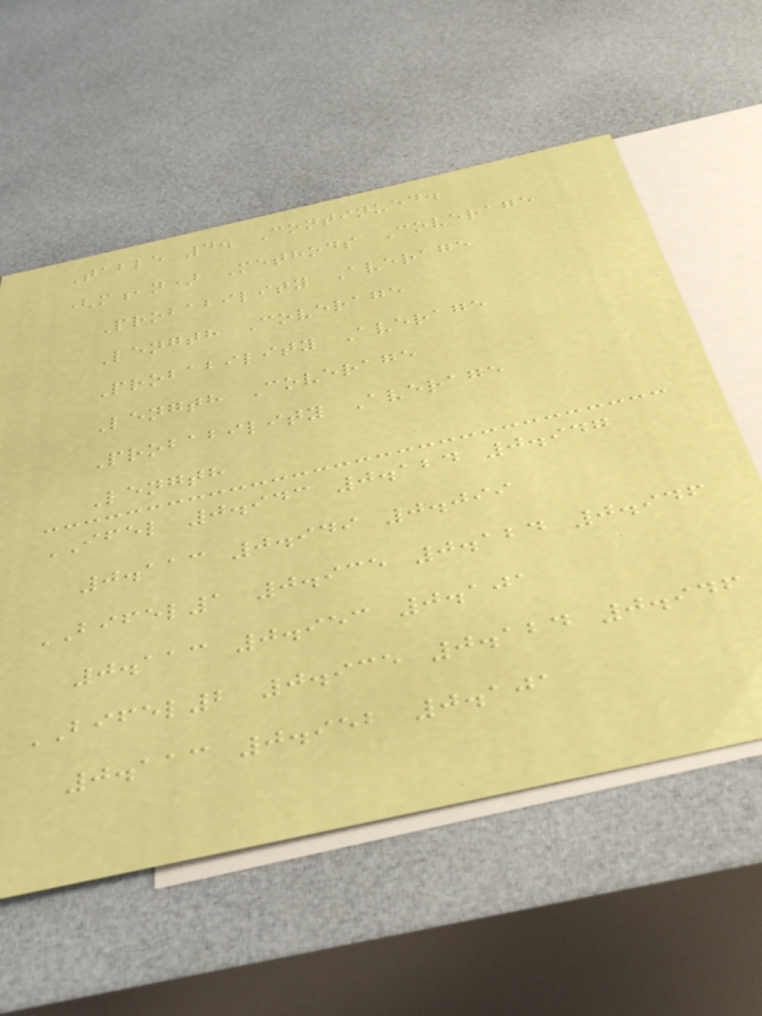Table 4. Continued.
(m,n) Methods Coverage
Probability Average
Length Coverage
Probability Average
Length Coverage
Probability Average
Length
IFEL 0.943 0.124 0.947
0.113 0.949 0.099
BIFEL1 0.935 0.124 0.946
0.113 0.953 0.101
BIFEL2 0.935 0.124 0.946
0.113 0.952 0.101
